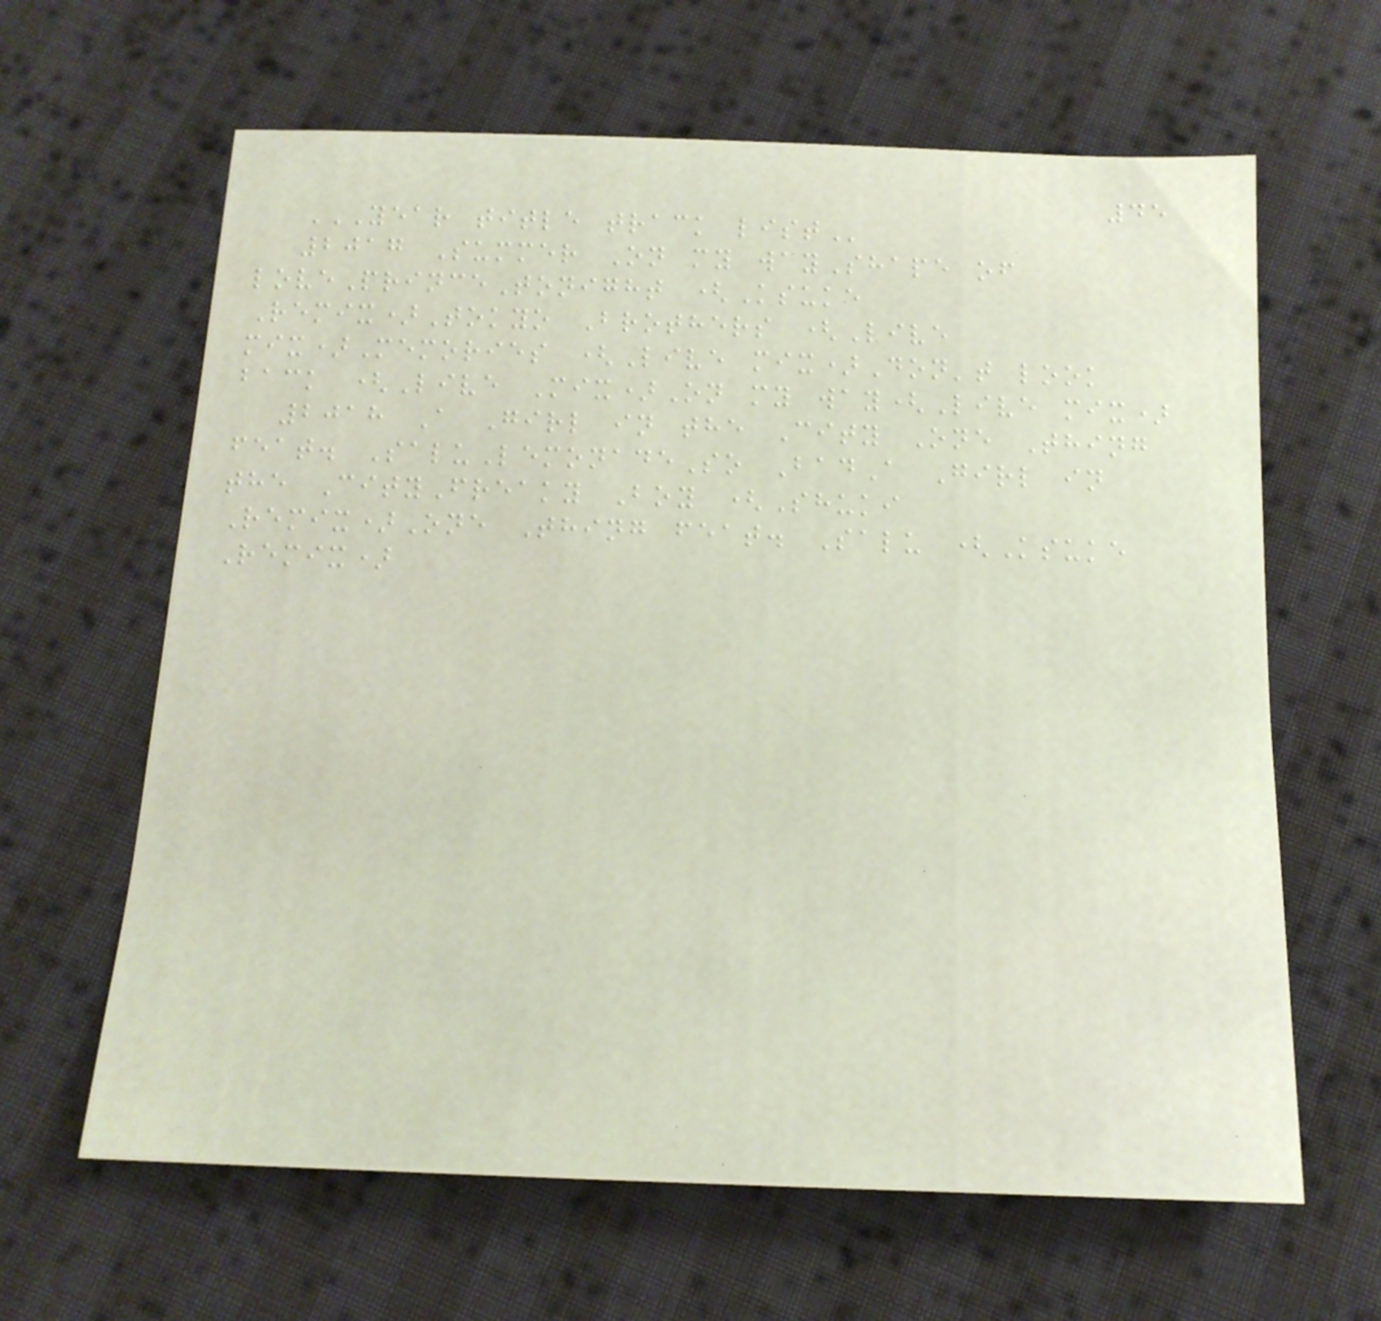45
YEAR TITLE TRACK LIST
2017 Summer On my wayShape of
lovePrinceTonight (Ksuke
Remix)Tokyo Brothers (Live
mix)Memories (Live mix)Don't look
back (Live Mix)On my way(Live mix)
2018 A Girl in the City One Thing
feat. SaluLemonadeSo BadA Girl in
the CityFreaky Boy (Shuki
Remix)One Thing feat. Salu (Ksuke
Remix)
